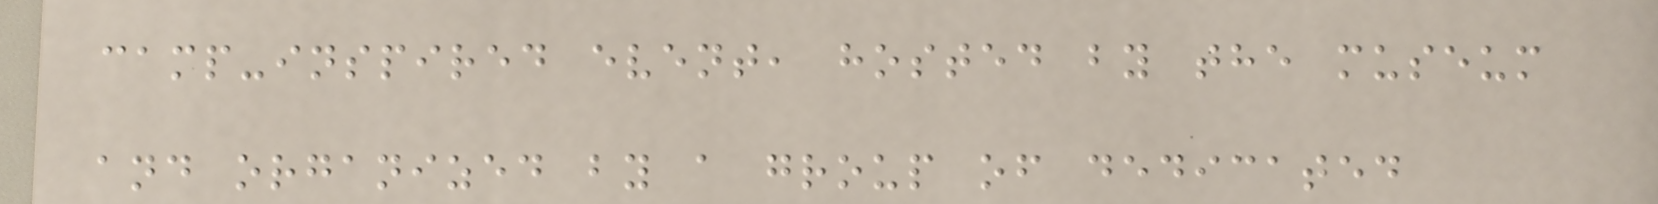camp-inspired event, hosted by the museum
and organized by a group of dedicated
